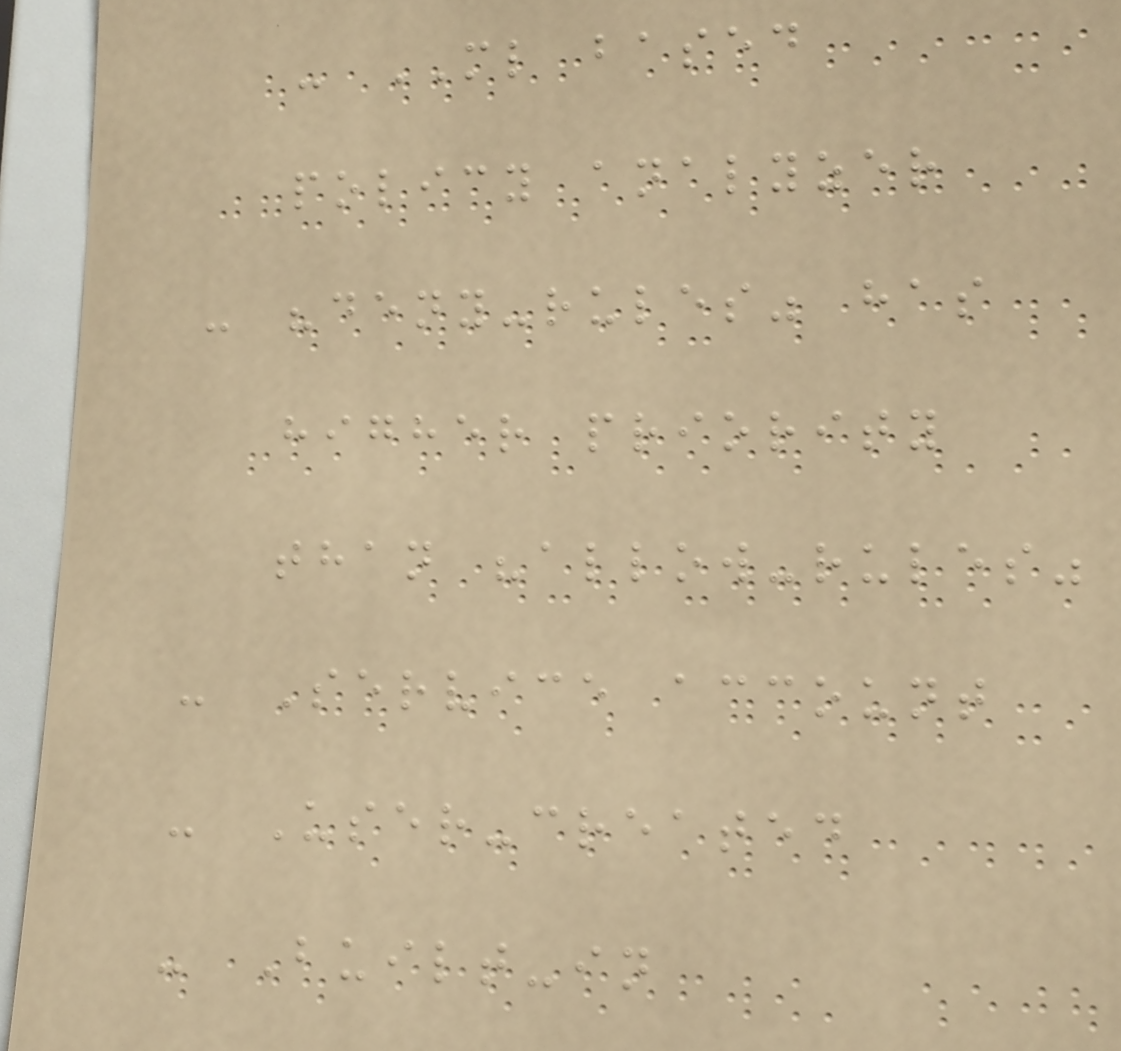- ML based
policy analyzer
- "deny-rules" has
higher priority
than "allow-rules"
- Service account
- User-created
- Built-in
